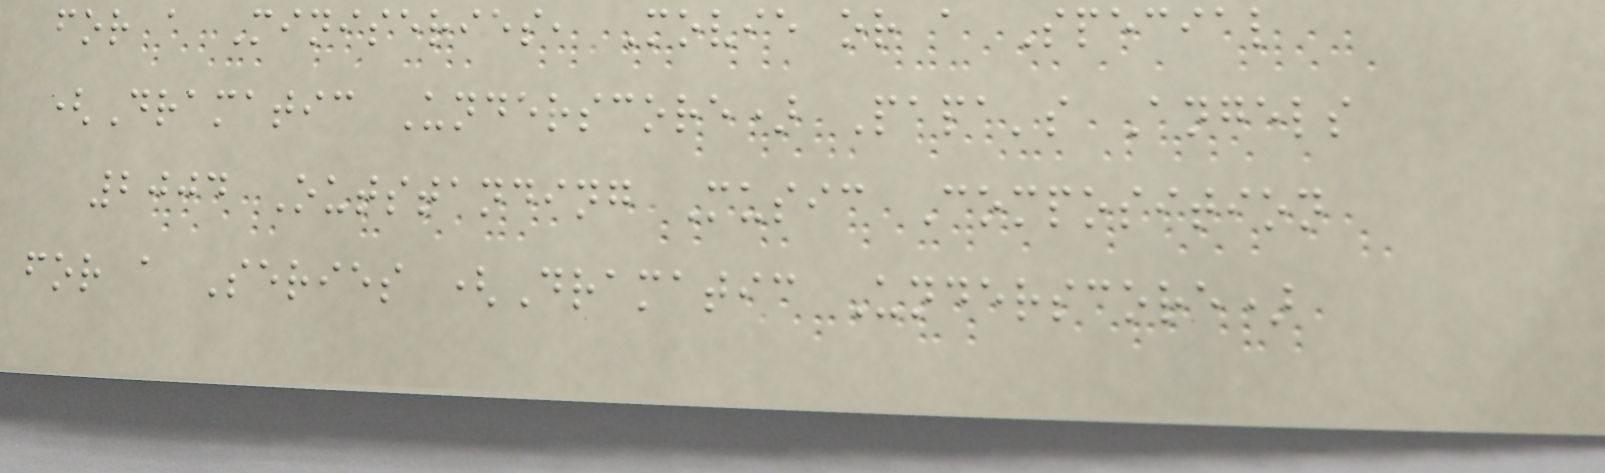for a Miniseries, Movie or a Special
(Dramatic Underscore) Papa's Angels
2004 Outstanding Music Composition
for a Series (Dramatic Underscore)
